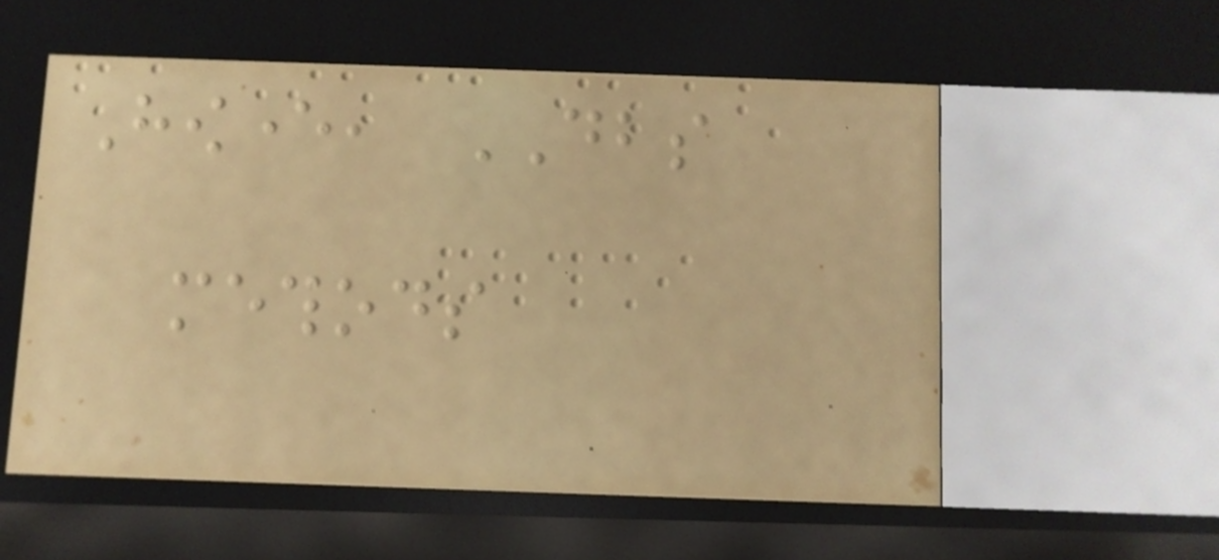However, DBS
methods
